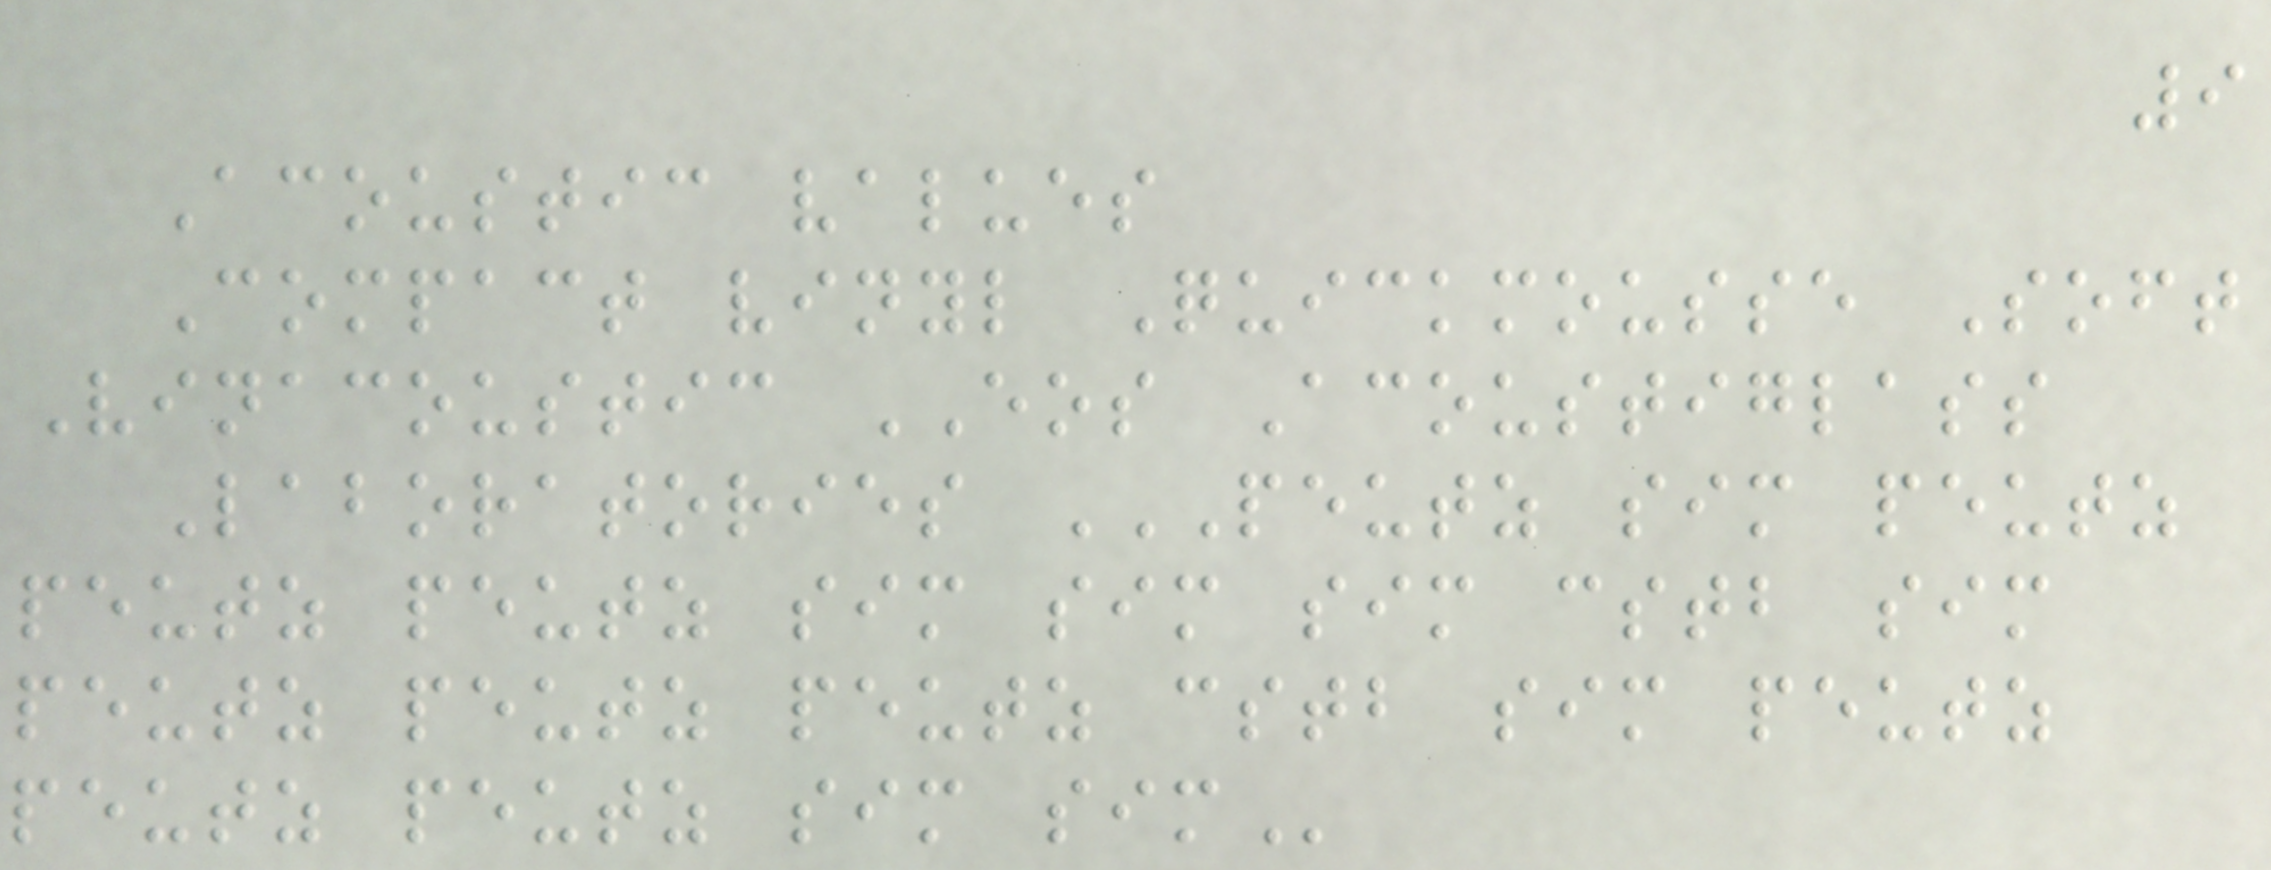9
Acoustic values
Compact vinyl Quickmousse Soft
Vinacoustic EOS Acoustiglass
Laboratories PEUTZ SIM PEUTZ
PEUTZ PEUTZ SIM SIM SIM CSTB SIM
PEUTZ PEUTZ PEUTZ CSTB SIM PEUTZ
PEUTZ PEUTZ SIM SIM
